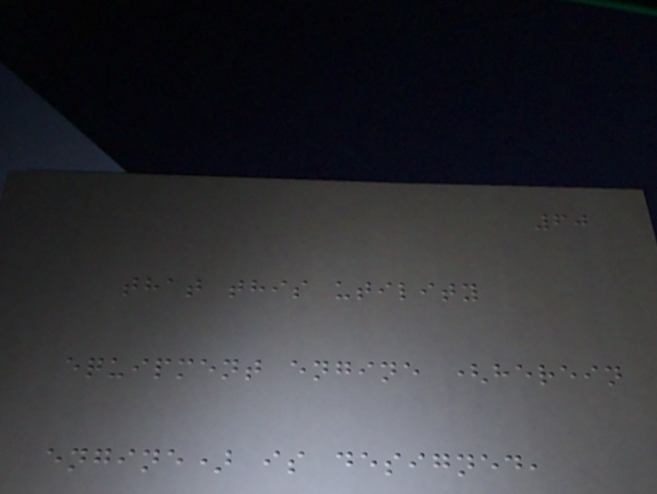60
that this utility
equipment engine (herein
engine) is designed,
